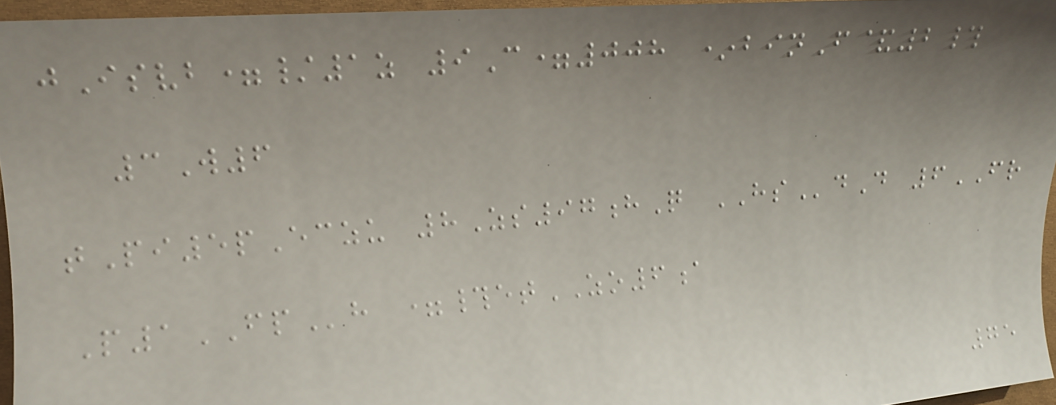jIsvb=/1z 9C=008 *binF&2#
3W6
tPi5pEczu 8Zs97hQ HSdD 6FR
P1FPh =#etZO6a
75
